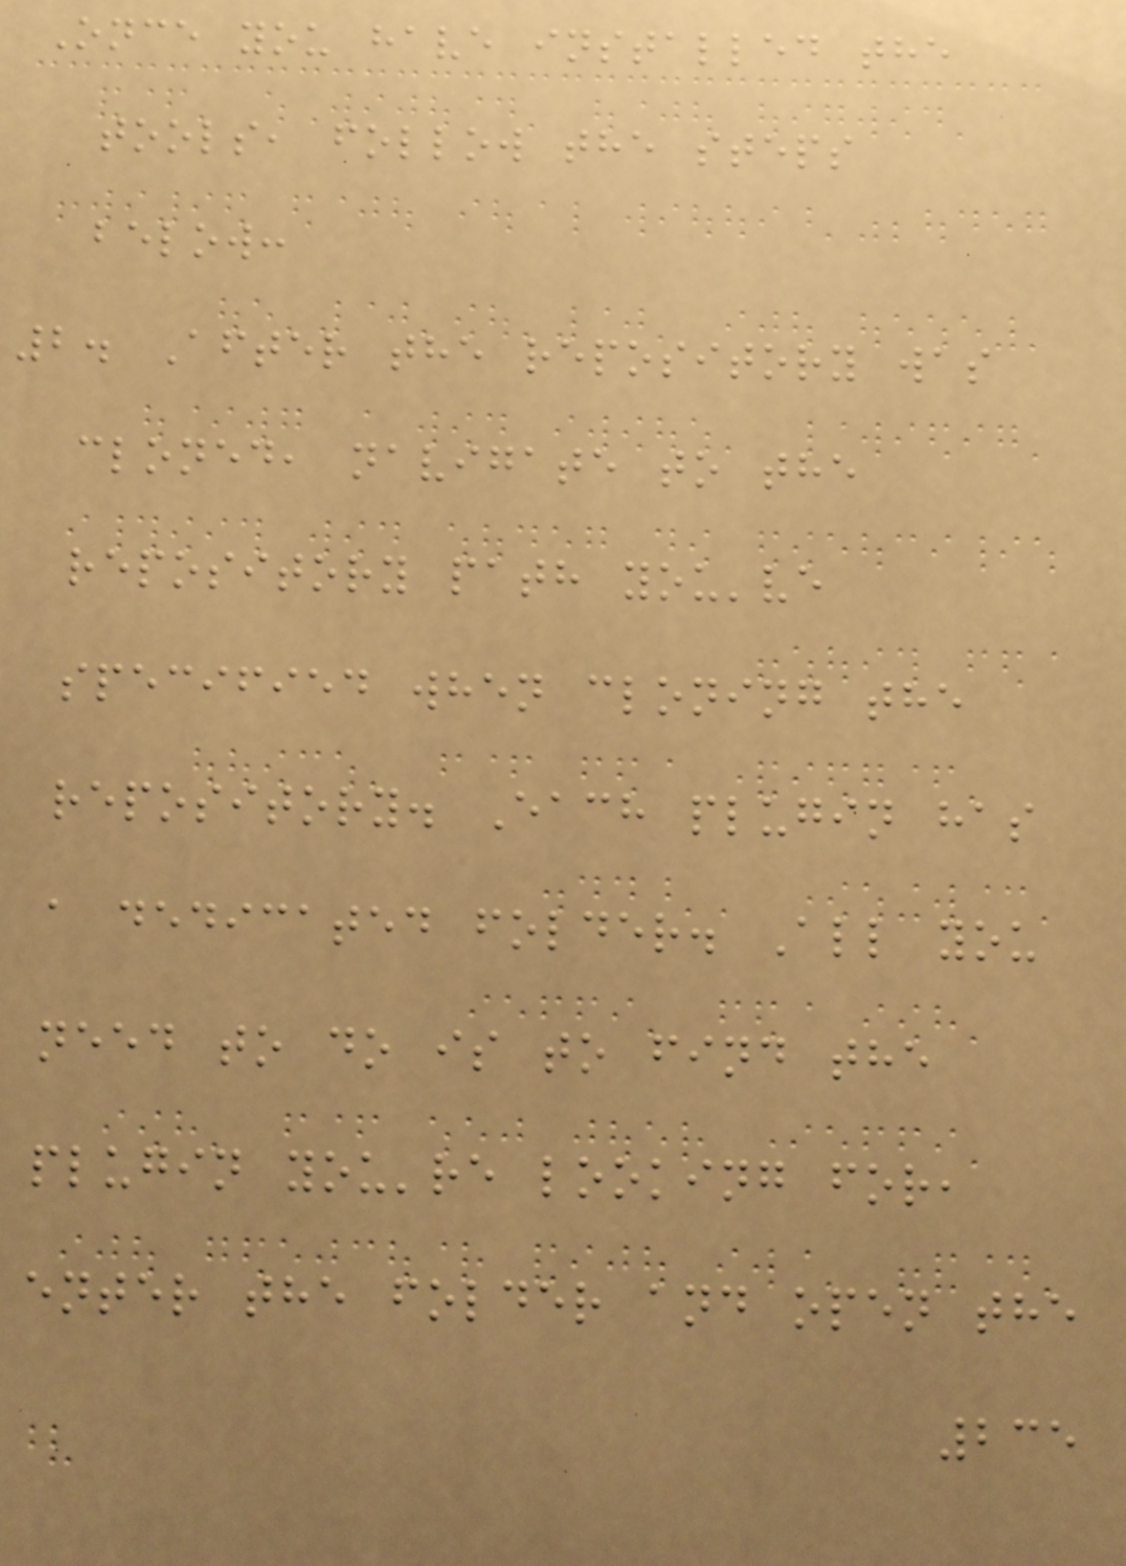Once you have installed the
tools, follow the steps
below:
2. After the repository was
cloned, navigate to the
repository path you've
specified when cloning the
repository. Each plugin has
a dedicated folder. All you
need to do is to find the
plugin you're looking for,
enter the folder and open the
235
